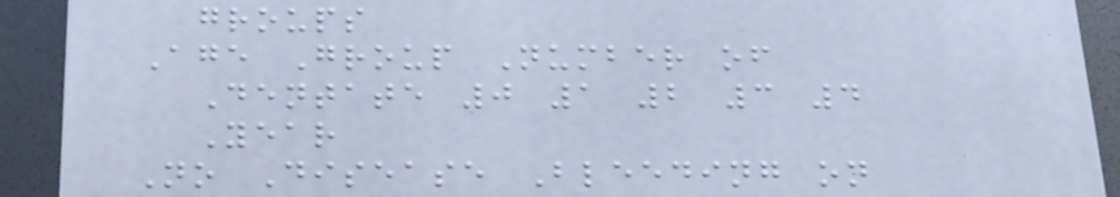groups
Age Group Number of
Dentate 0 1 2 3 4
Year
No Disease Bleeding on
